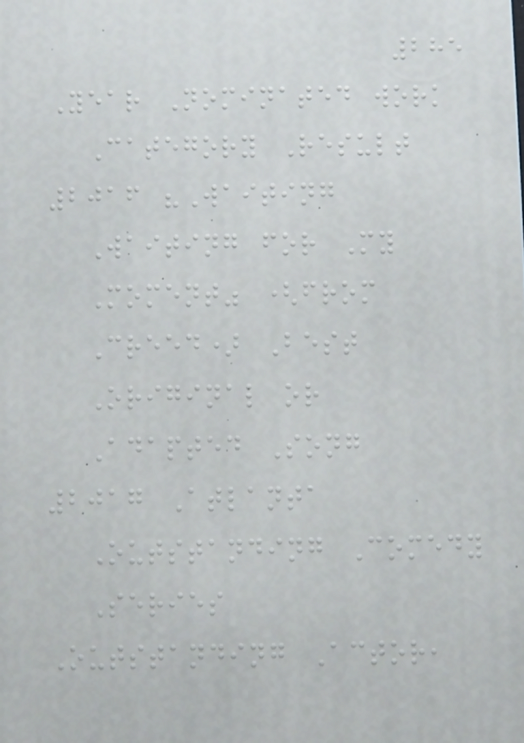285
Year Nominated work
Category Result
2016 "Waiting
Waiting for My
Moment" (from
Creed) Best
Original or
Adapted Song
2017 Atlanta
Outstanding Comedy
Series
Outstanding Actor,
